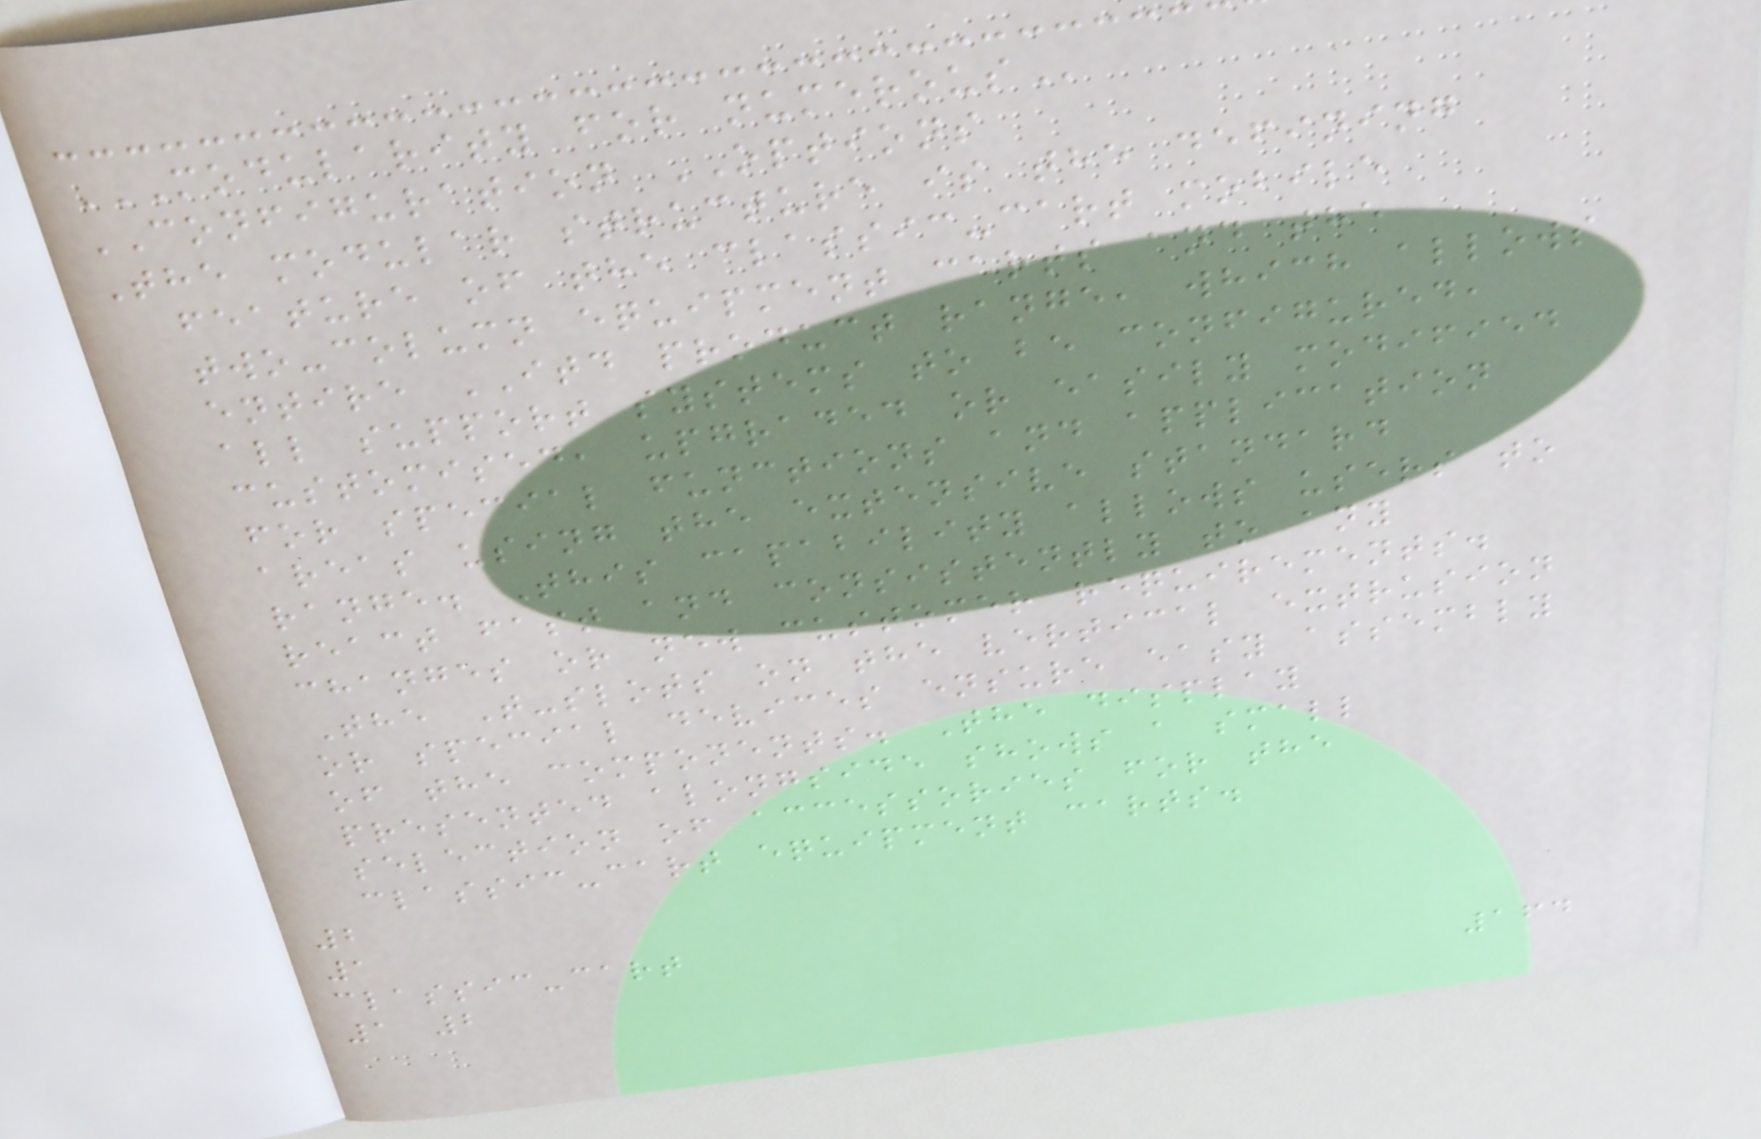MODULARITY FOR NUMEROUS
CONFIGURATION OPTIONS
The modular structure is the defining
feature of the classic-cart mobile
two-column equipment carts and the
entire ITD product range, which allows
all support systems to be configured,
customised, upgraded or easily modified
for special functions and application
areas using the extensive standard
range. This capability allows users to
react fast and consistently to any
changes or new customer requirements.
The T-slots on the vertical extrusion
or special devices ensure easy assembly
of the components. The display
presented alongside shows a small
selection of accessories for the
classic-cart equipment carts.
2
1
classic-cart
1 2
164
